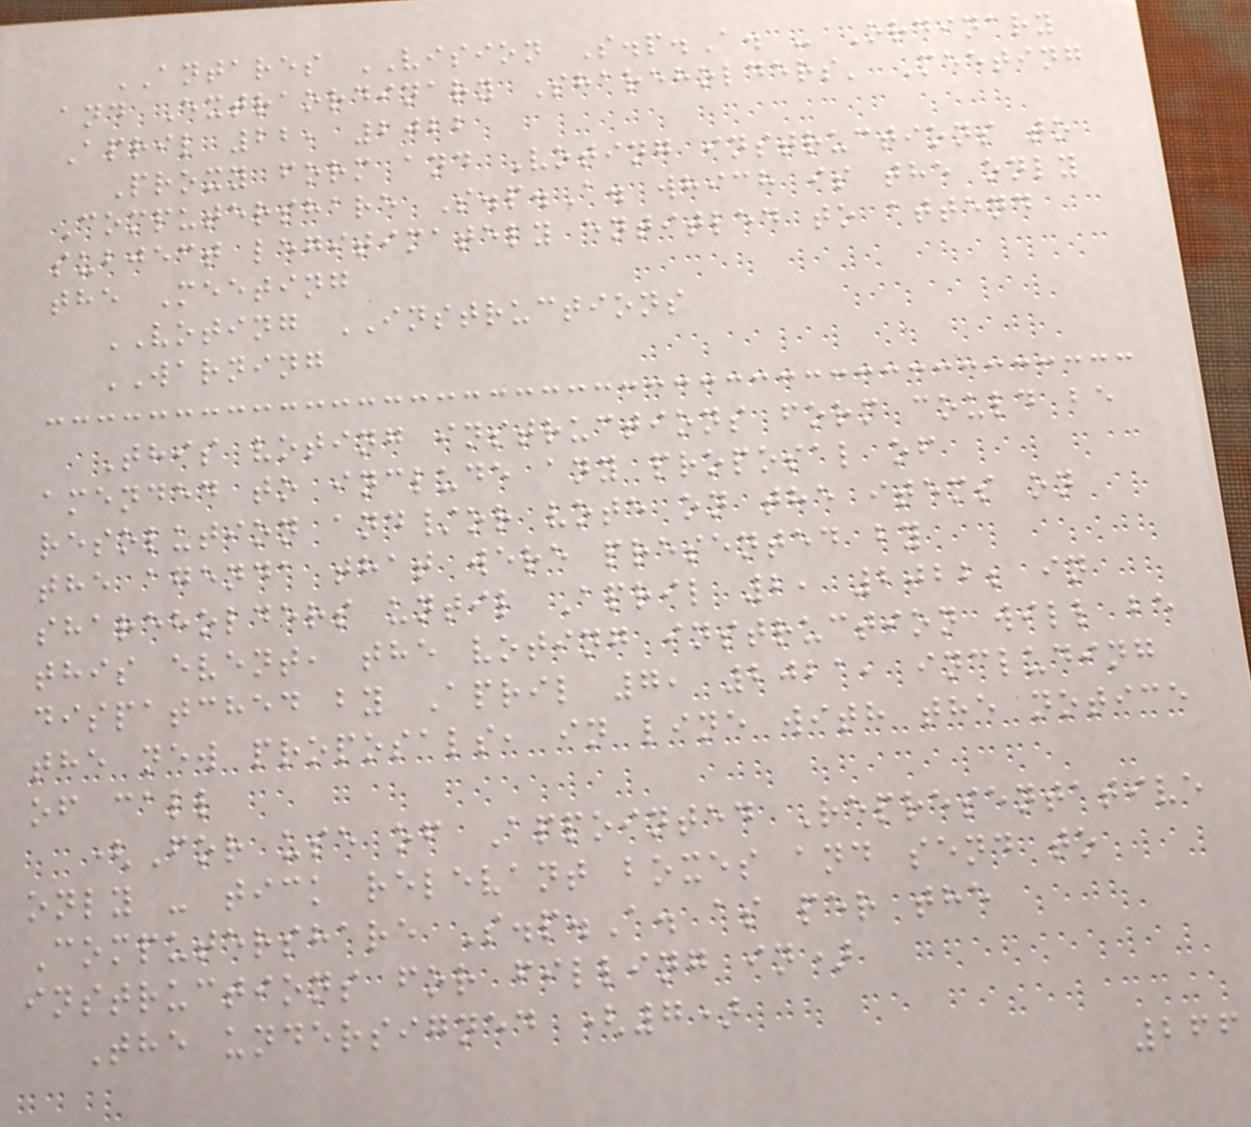ANTARES VISION S.p.A. - Ordinary
and Extraordinary Shareholders' Meeting
April 22, 2022
Proxy form and Voting instructions to
Computershare S.p.A. which is the only
subject legitimately entitled to attend
the Meeting
VOTING INSTRUCTIONS
WARNING
This voting instructions form could be
amended to include any proposal of
resolution and/or vote on the items on
the agenda that were presented by
shareholders until April 2, 2022; in
this event, the voting instruction will be
dispatched by April 7, 2021, including
the new proposals, in line with the notice
of call
(For use of Appointed Representative
only - tick relevant boxes and send to
Computershare S.p.A. as per the
instructions for filling in)
The undersigned (7)
266
